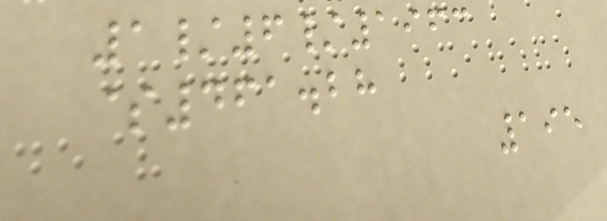1/6/1963
$461.28
195
